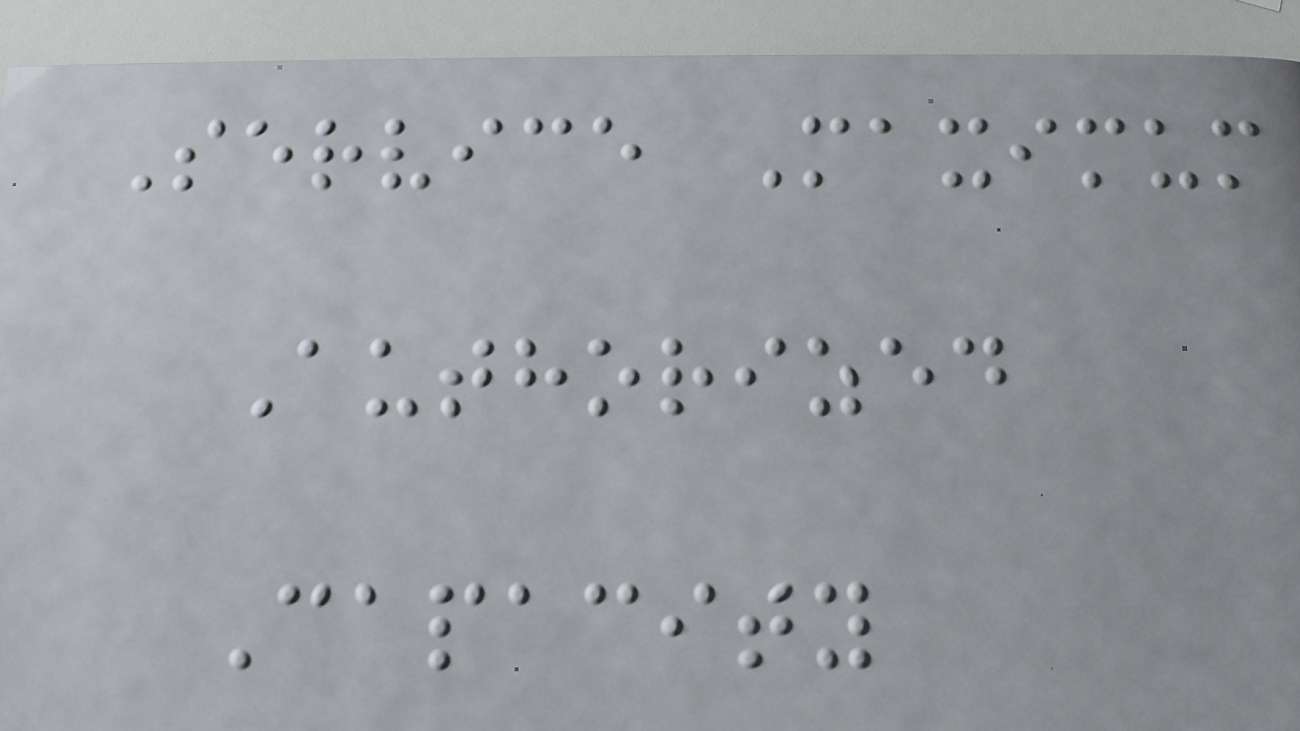Service Maximum
Authorized
Capacity
